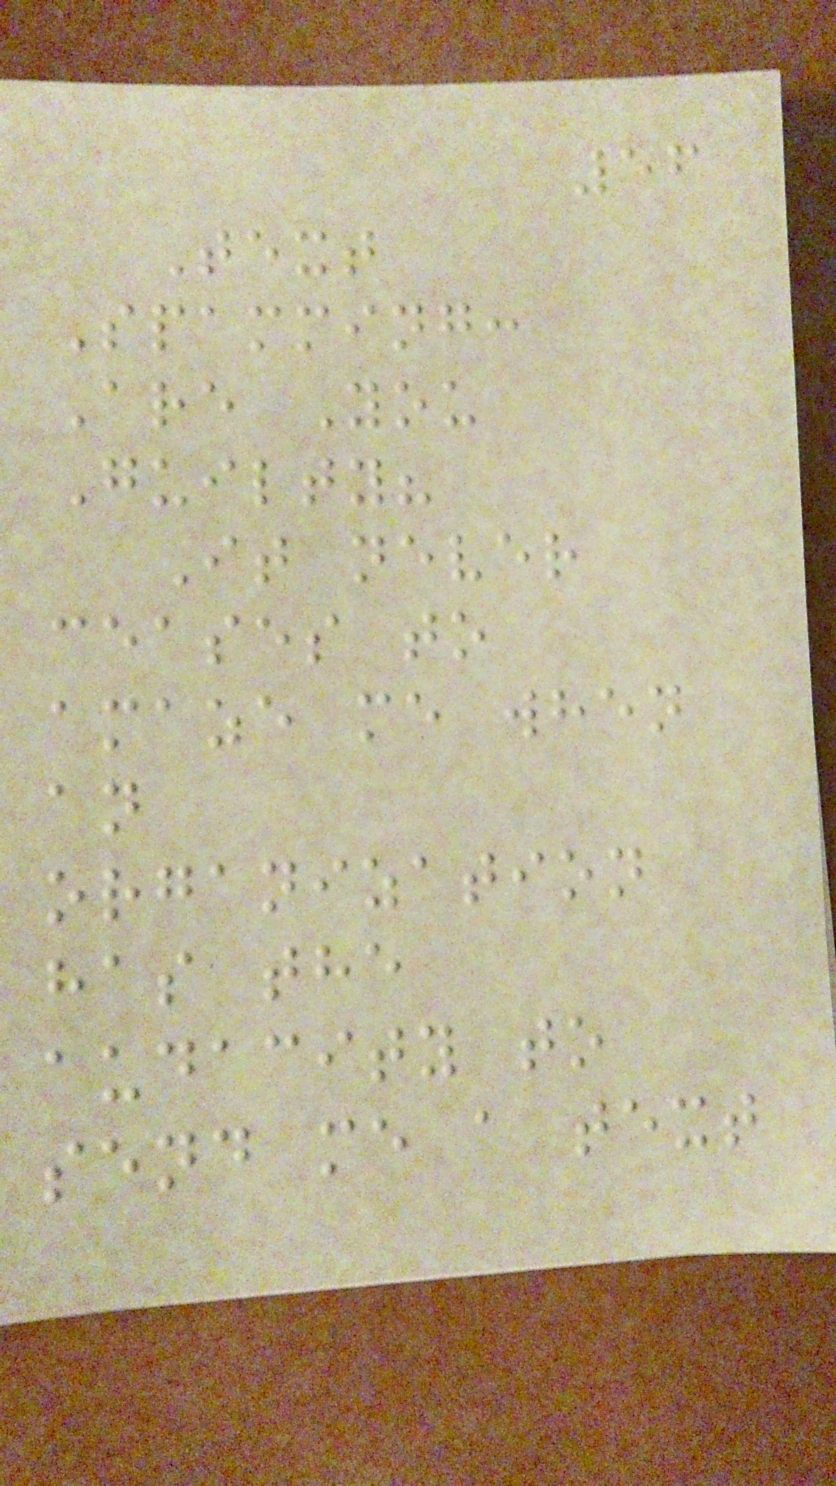56
Text
Spamming:
Are You
Guilty?
It never
ceases to
amaze me when
an
organization
has the
audacity to
send me a text
